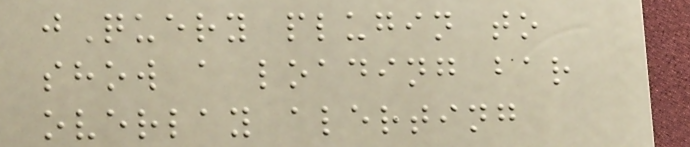jQuery plugin to
show a loading bar
overlay alerting
